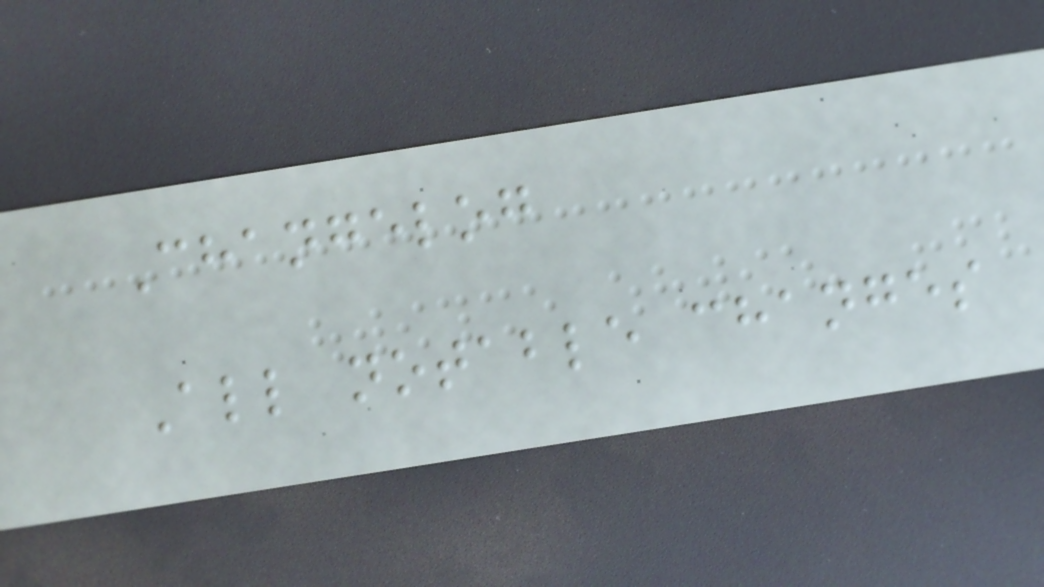Changelog
All notable changes
